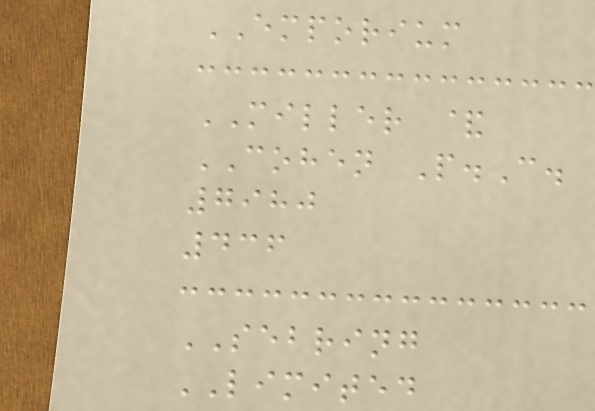EMPORIUM
MILLER &
COHEN P.C.
7980
436
SEBRING
LIMITED
